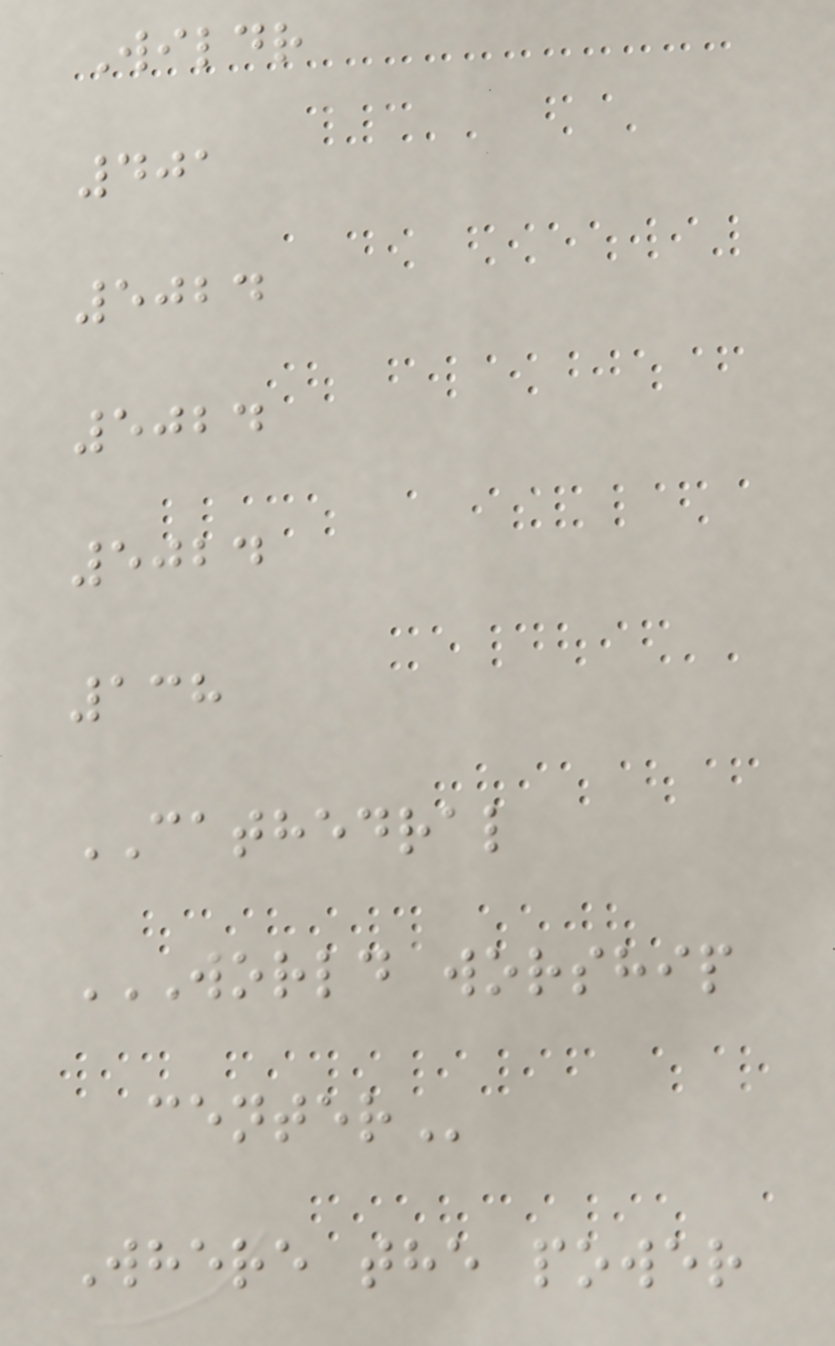Wildr
401
5024
5024
5024
138
CATHEDRAL
WORLD WORSHIP
CENTER
Where the power
